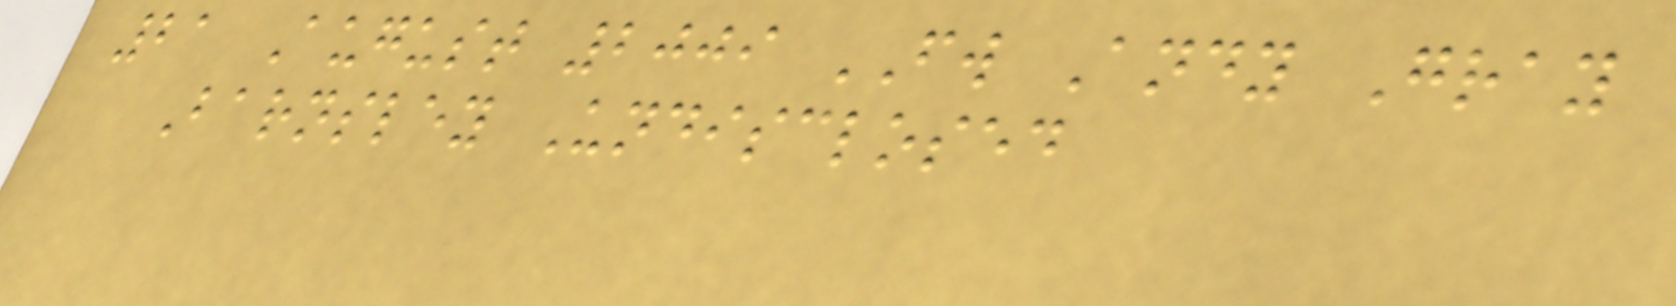21 August 2009 FW Andy Gray
Barnsley Undisclosed
